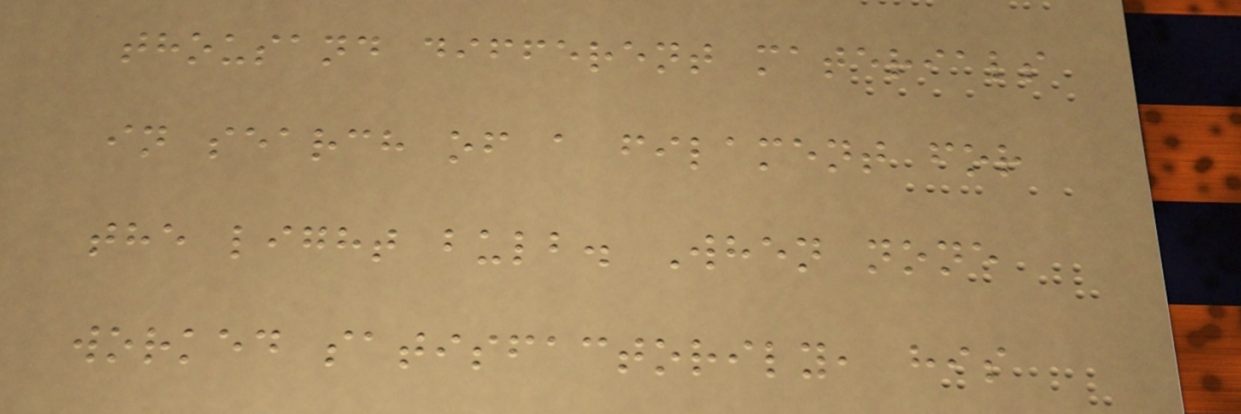thousand different materials
in search of a filament for
the light bulb. When none
worked satisfactorily, his
